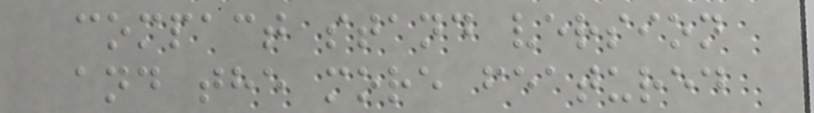compact stand version
and the more featured
